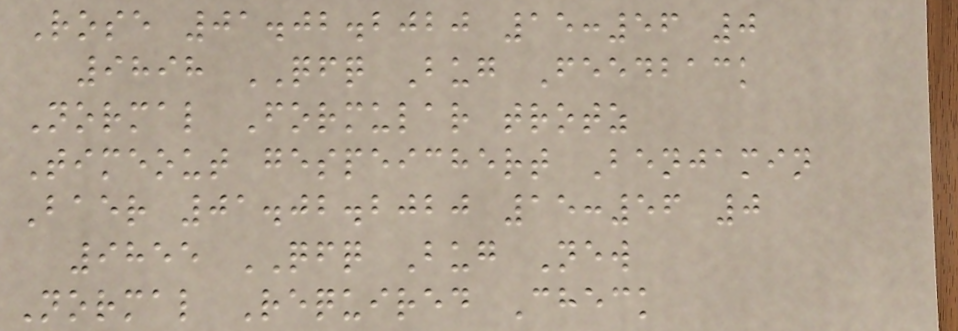Rose 01.02.2020 15:56 0
9898 QFQ Bug Feedback
Normal Formular trotz
Timeout gespeichert Benjamin
Baer 01.02.2020 15:56 0
9855 QFQ Bug New
Normal Required Check
